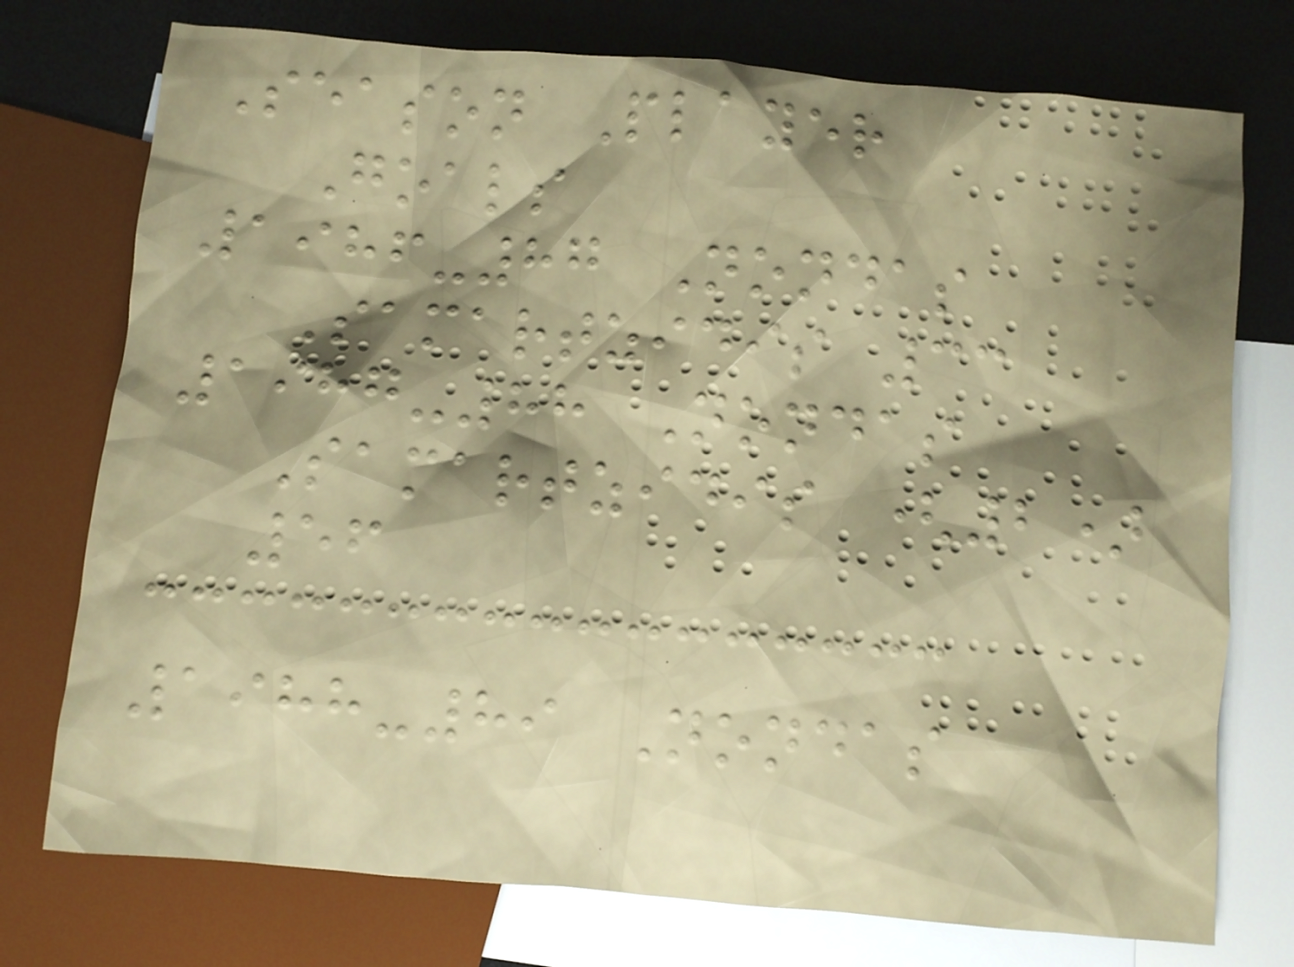Season Player
Goals
1986-87 Nondas
Samartzidis 33
1987-88 Nondas
Samartzidis (2)
56
1988-89 Nondas
